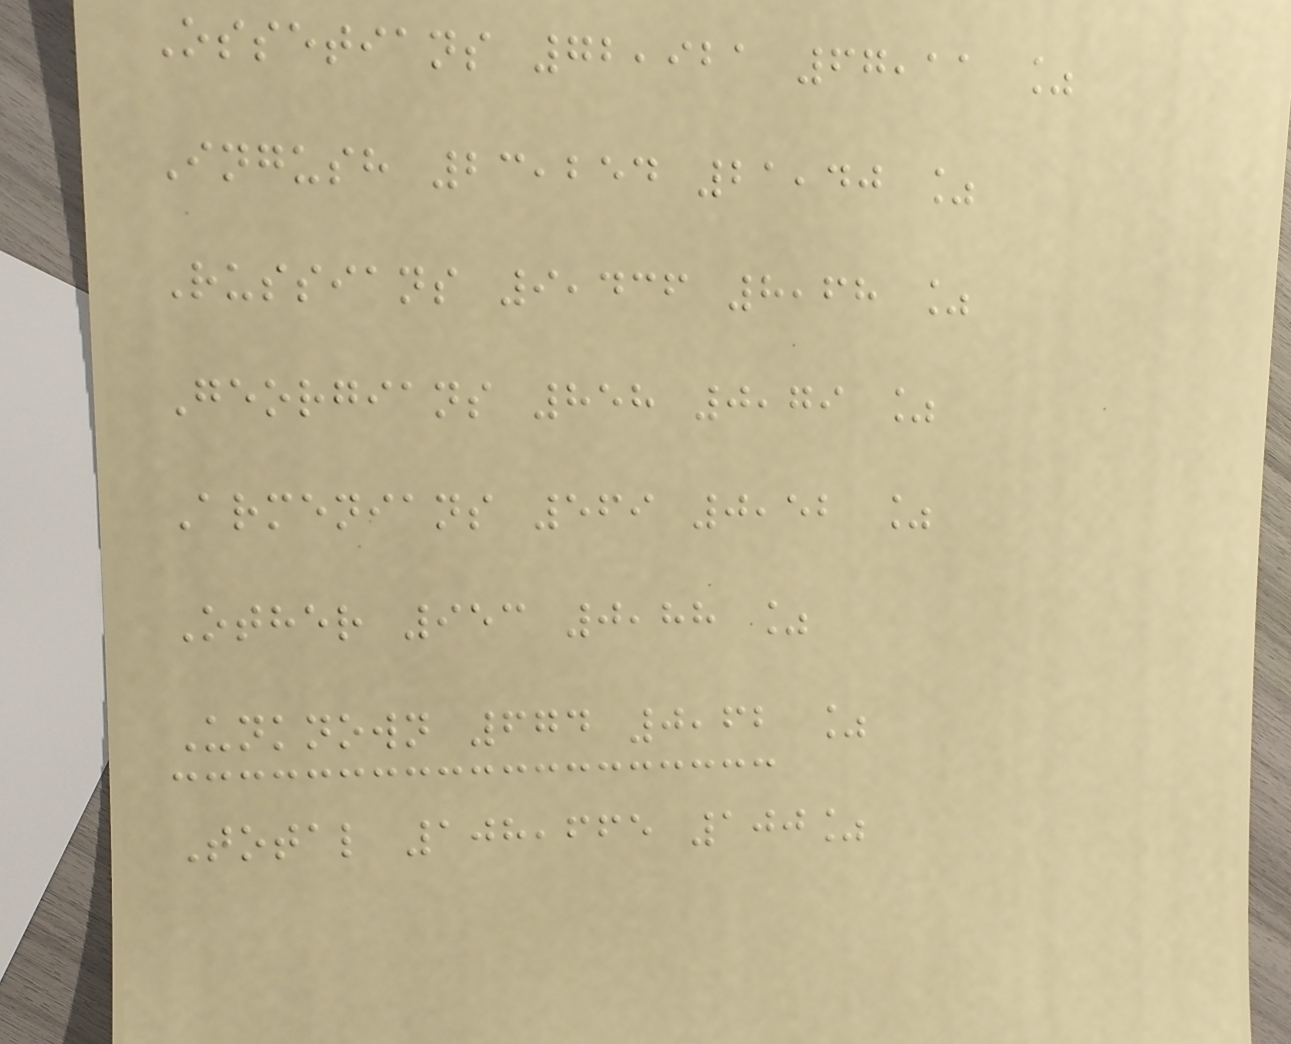Ossetians 72,921 67,11 %
Ingush 23,254 21,40 %
Russians 9,436 8,68 %
Georgians 858 0,79 %
Armenians 569 0,52 %
Other 953 0,88 %
Unknown 674 0,62 %
Total 108,665 100%
